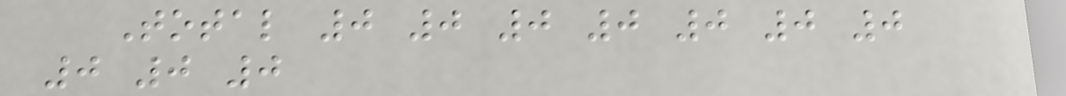Total 0 0 0 0 0 0 0
0 0 0
